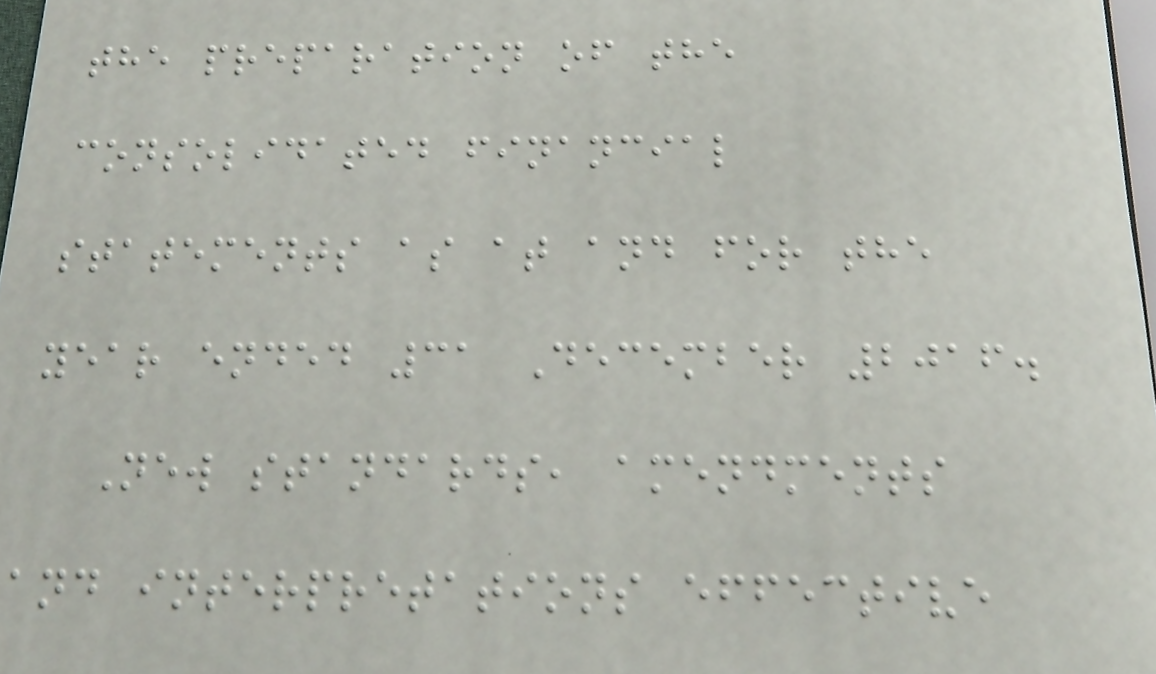the preparation of the
consolidated financial
statements as at and for the
year ended 31 December 2016.
New standards, amendments
and interpretations effective
